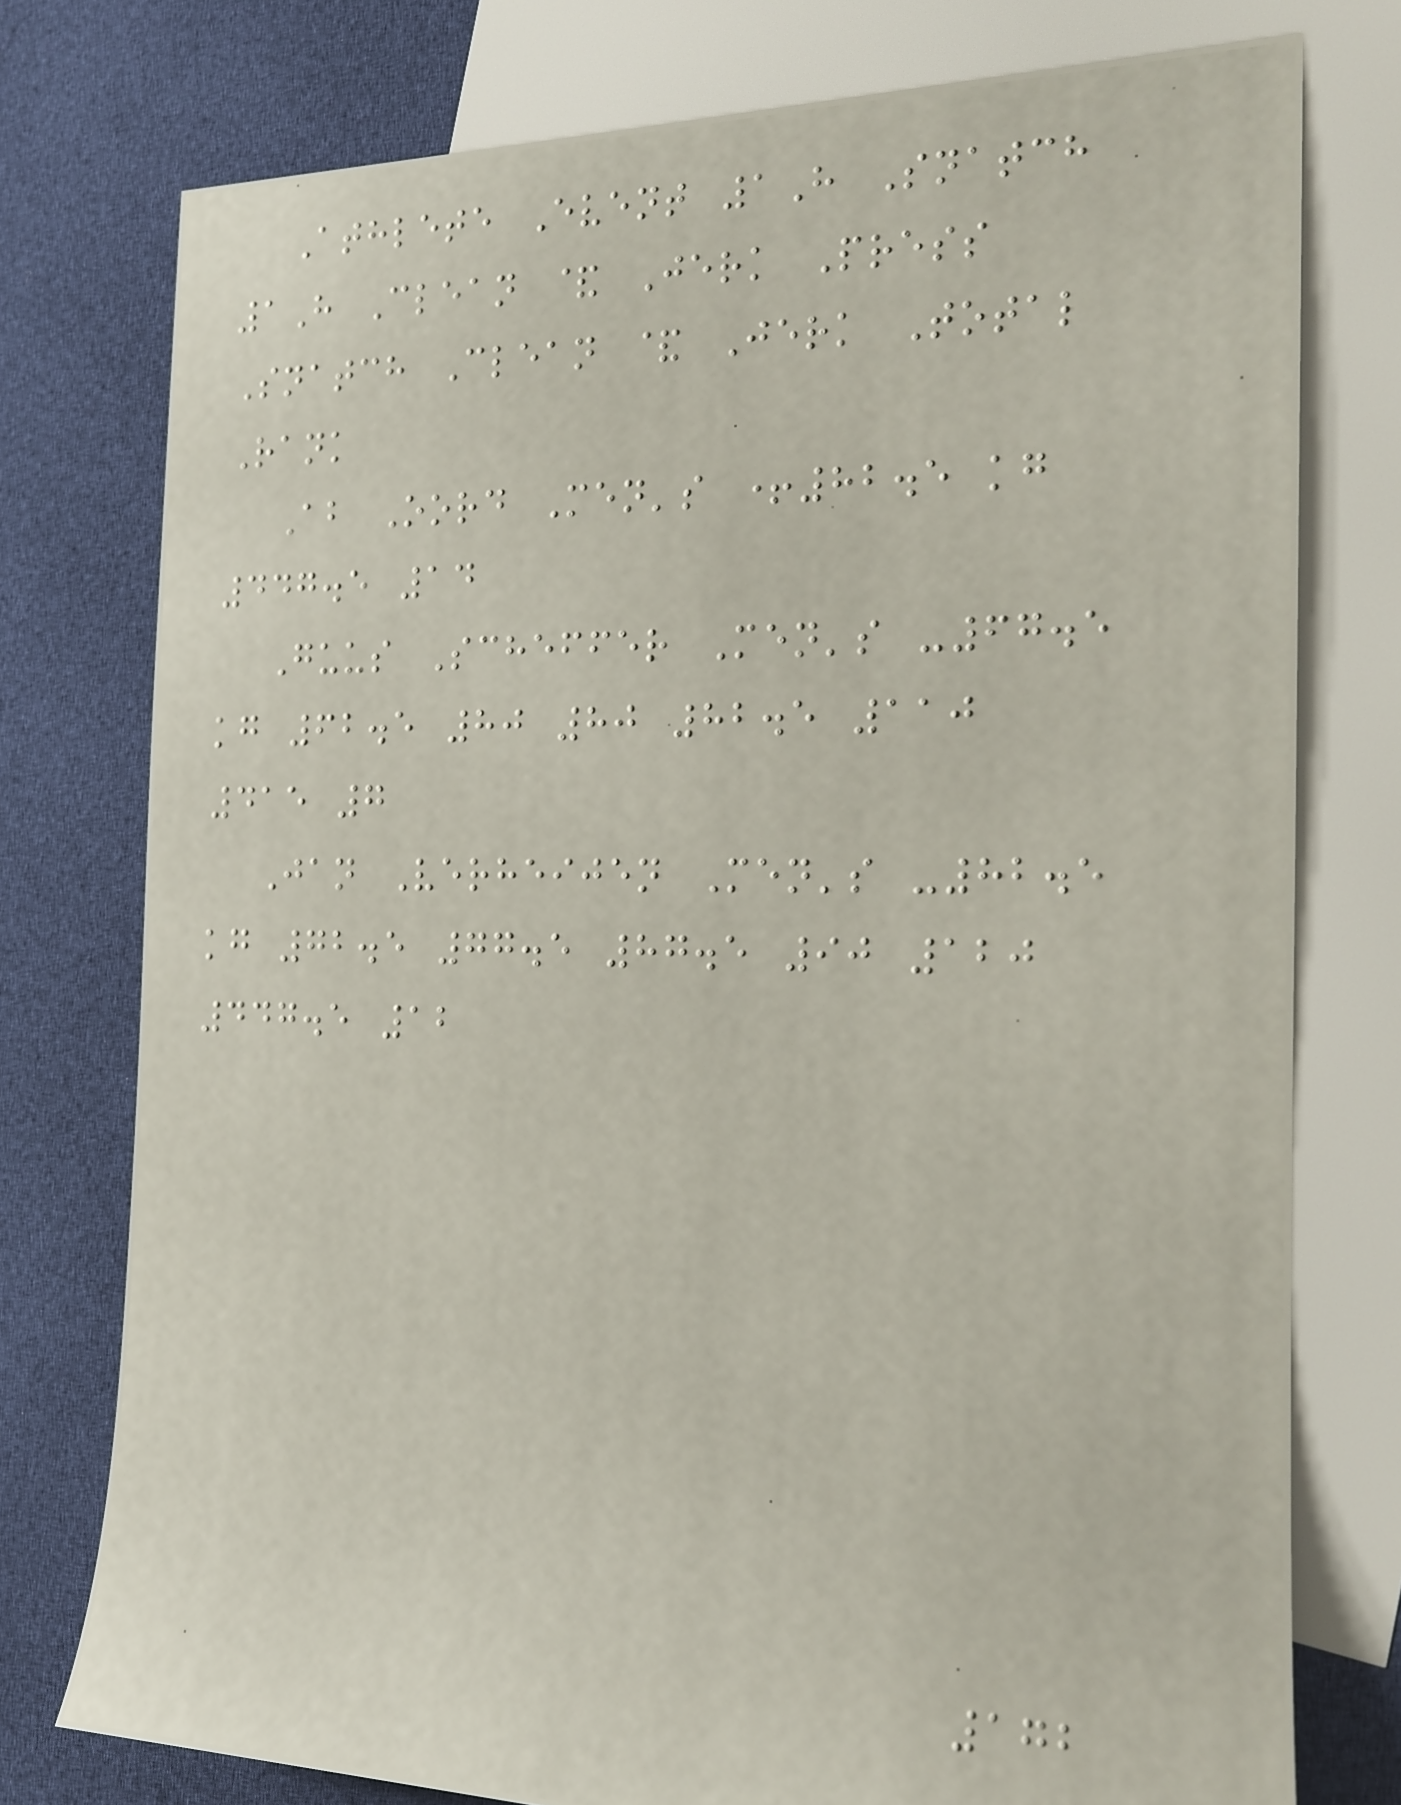Athlete Event 1H Snatch
1H Clean & Jerk Press
Snatch Clean & Jerk Total
Rank
Ab Oord Men's +82.5 kg
447.5 14
Guus Scheffer Men's -67.5
kg 62.5 80 80 82.5 110
415 7
Jan Verheijen Men's -82.5
kg 72.5 77.5 87.5 90 120
447.5 12
172
